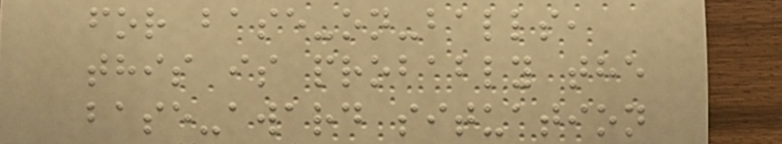for base-on-balls,
this is probably the
base-award situation
